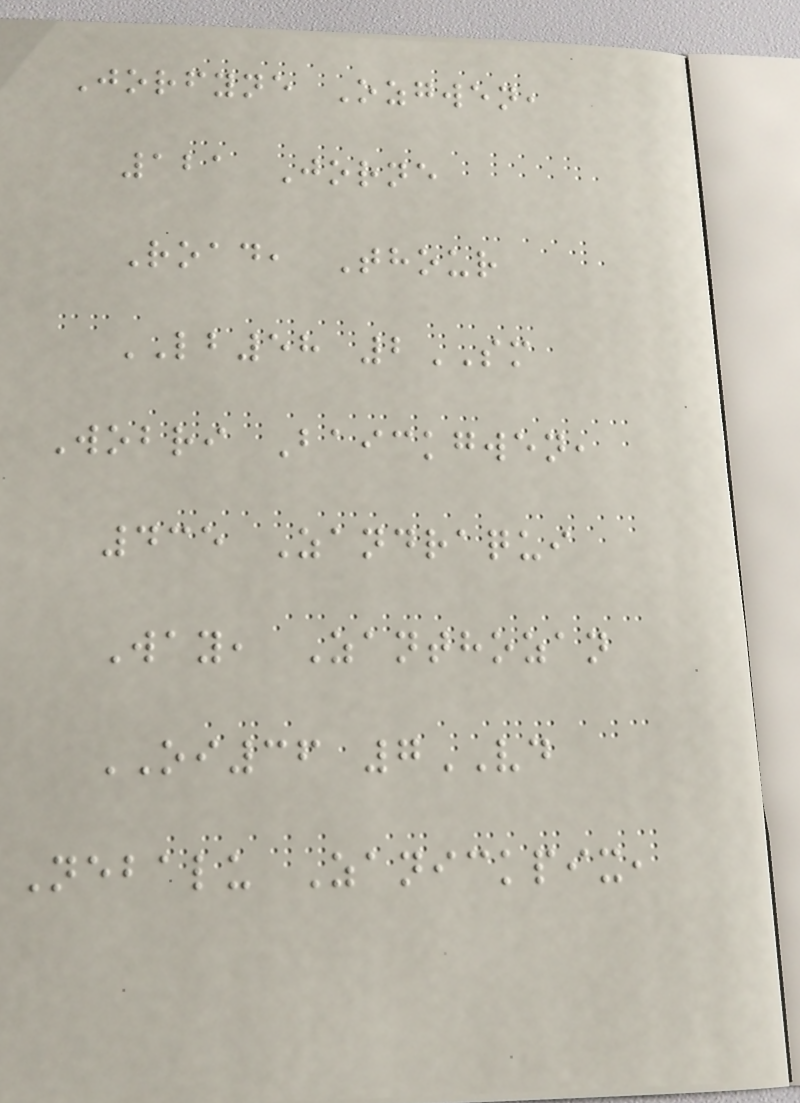Jorfyne Ozgwen,
121 Jorne
Road, Thour
LB58 2SM
Wobri Baickgwen,
435 Zandraqui
Way, Zanthozan
OI36 7VD
Nebalu Zanickpix,
